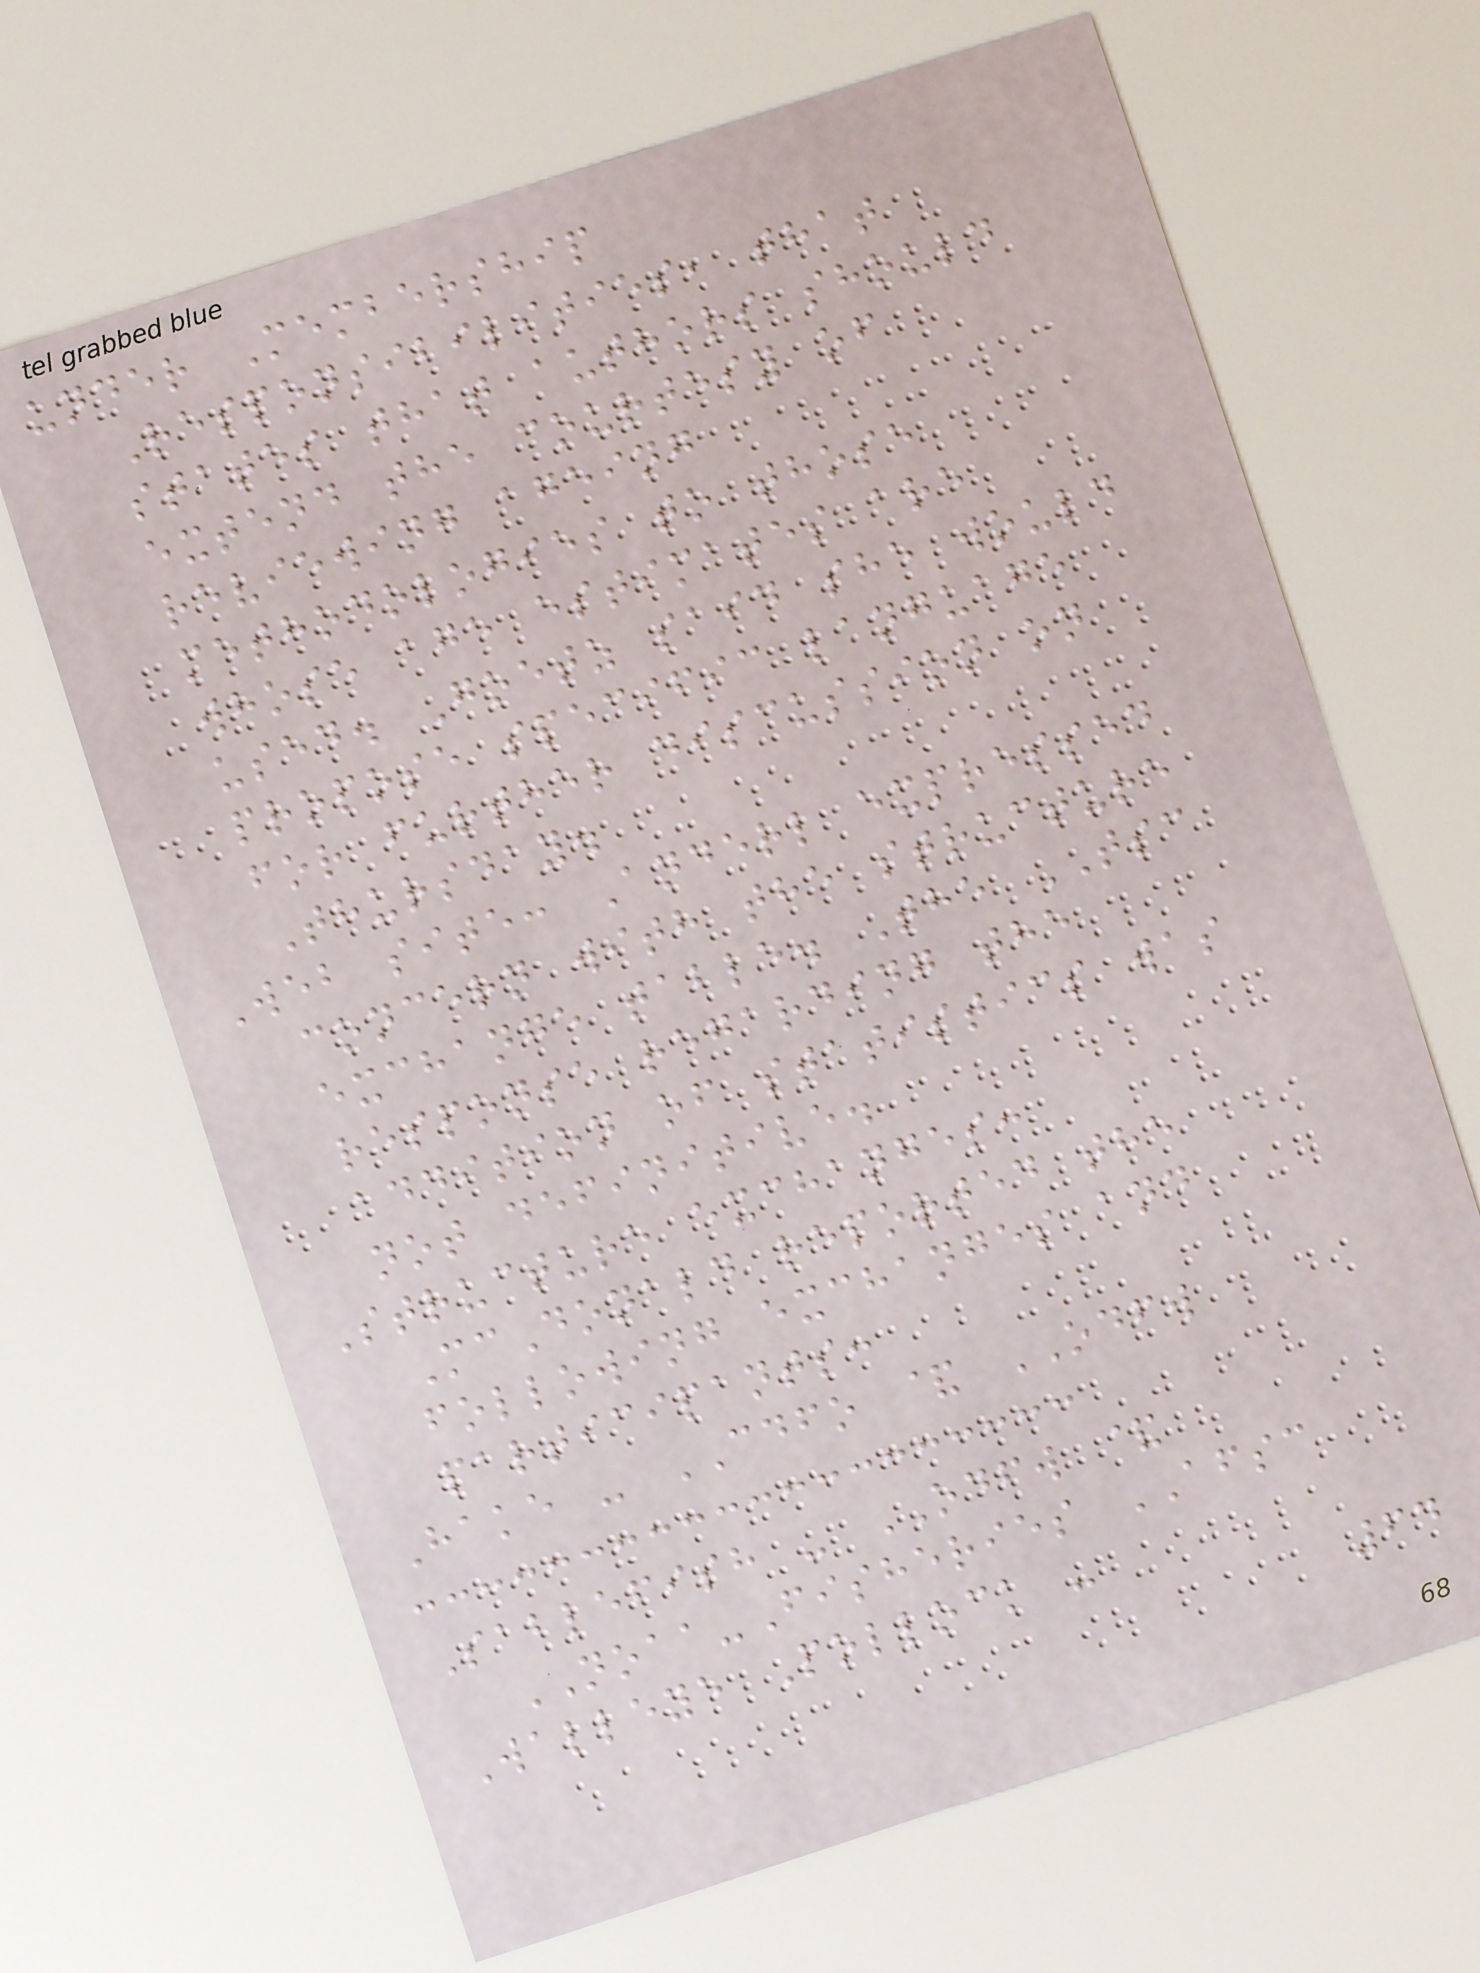under Membership
Responsibilities, that
states that authors should
extend the courtesy of
reviewing ageing
methodologies to those
whose age estimates are
used. Goetz said she would
propose specific language
for further discussion on
Thursday.
Web site: Anderl expressed
concern with the structure
exchange table. The TSC
response regarding the
addition of statistics was
not definitive.
Structure exchanges:
McDonald reported the
following exchanges and
participants:
Hake - CDFO & ODFW
Sablefish - ODFW &
NOAA-Fisheries AFSC
Walleye Pollock -
64
